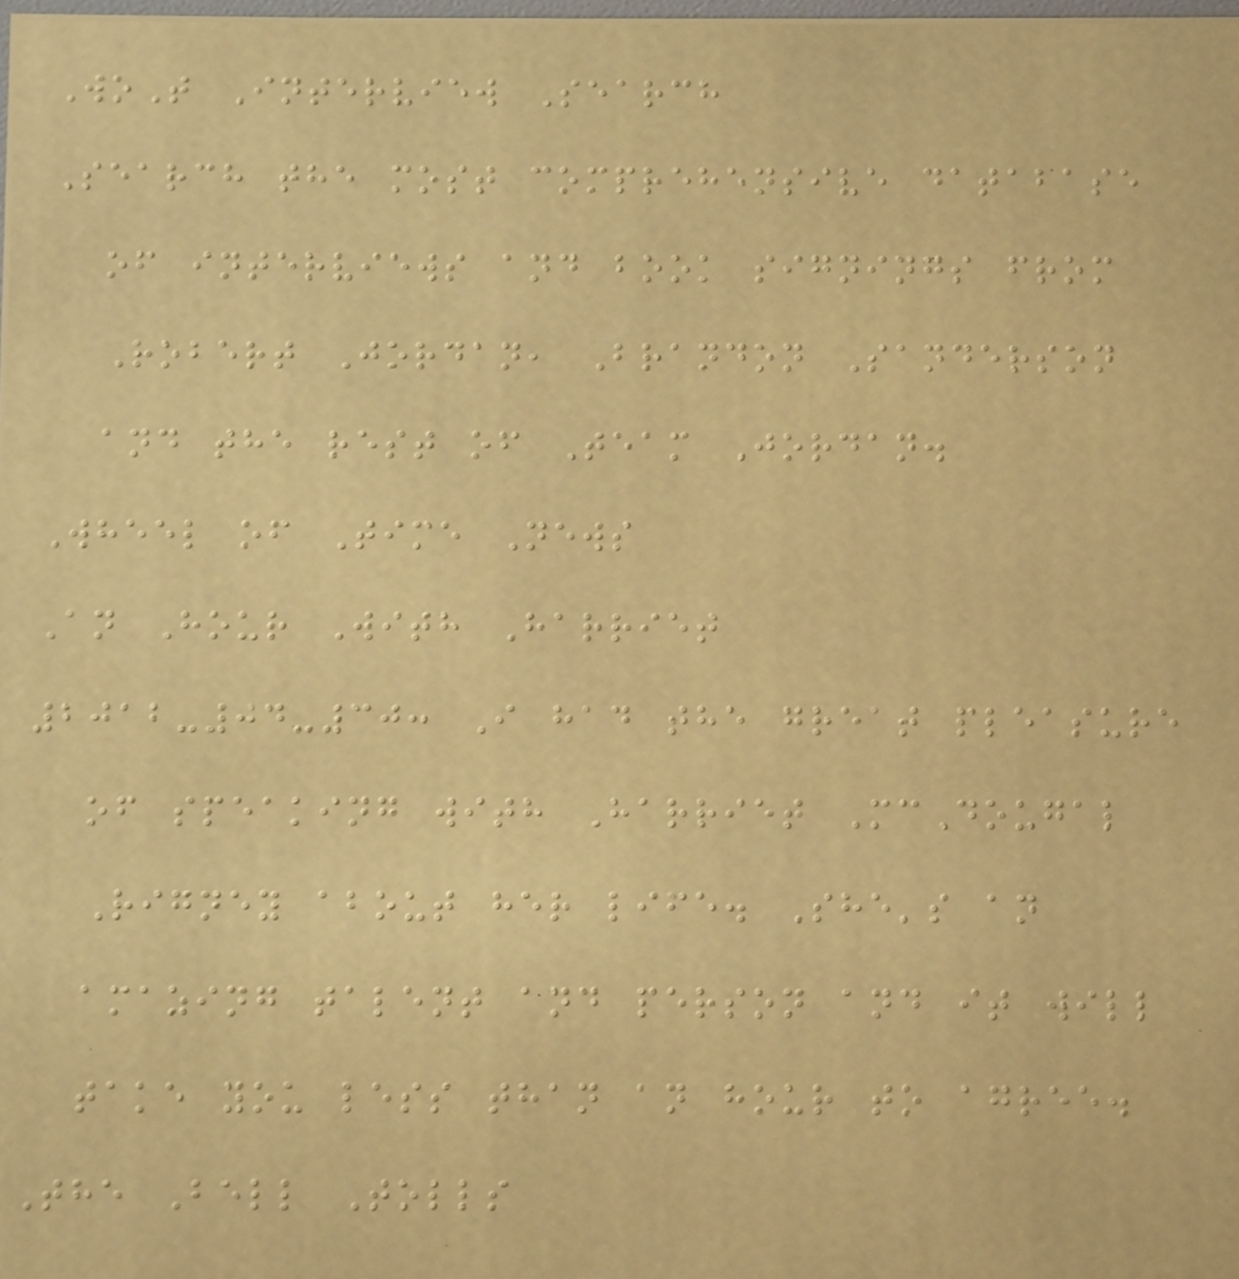WoT Interview Search
Search the most comprehensive database
of interviews and book signings from
Robert Jordan, Brandon Sanderson
and the rest of Team Jordan.
Wheel of Time News
An Hour With Harriet
2012-04-30: I had the great pleasure
of speaking with Harriet McDougal
Rigney about her life. She's an
amazing talent and person and it will
take you less than an hour to agree.
The Bell Tolls
